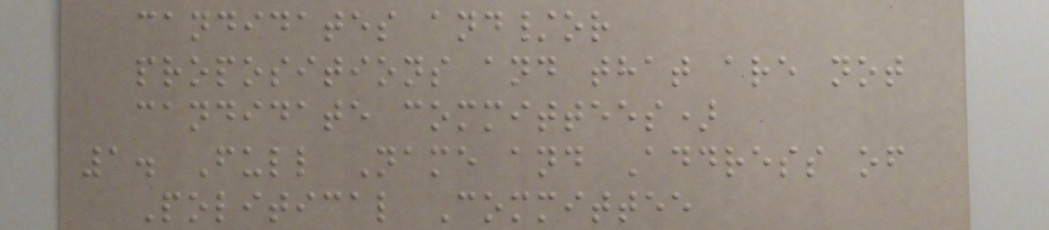candidates and/or
propositions and that are not
candidate committees)
1. Full Name and Address of
Political Committee
